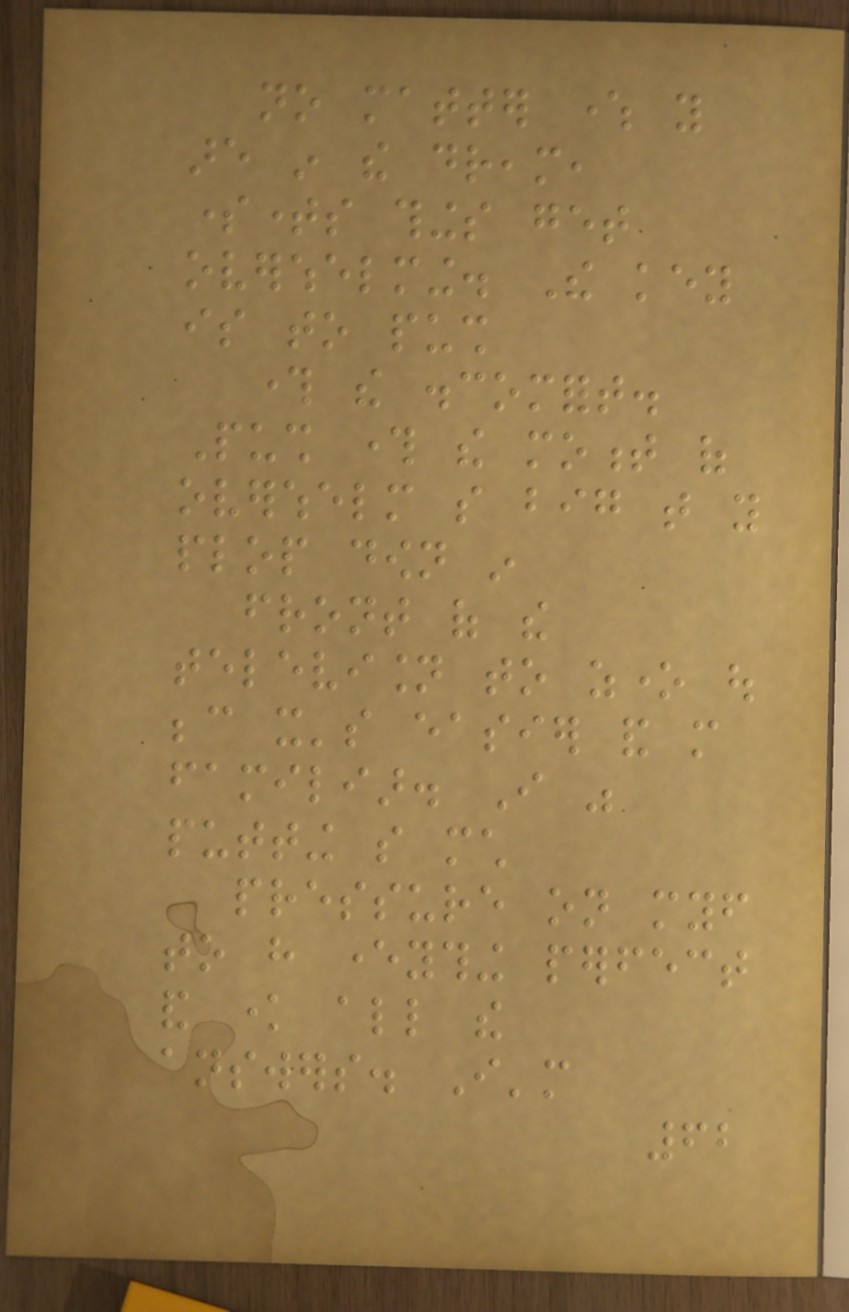no matter where you
are in the dream,
sometimes things get
overwhelming. The key
is to push
through the discomfort.
Push through the moment of
overwhelm so big that you
plop down in
front of the
television to zone out
because it's easier and more
familiar. I was
putting so much
pressure on myself
to have everything perfect
and know all the
answers. I'm
62
